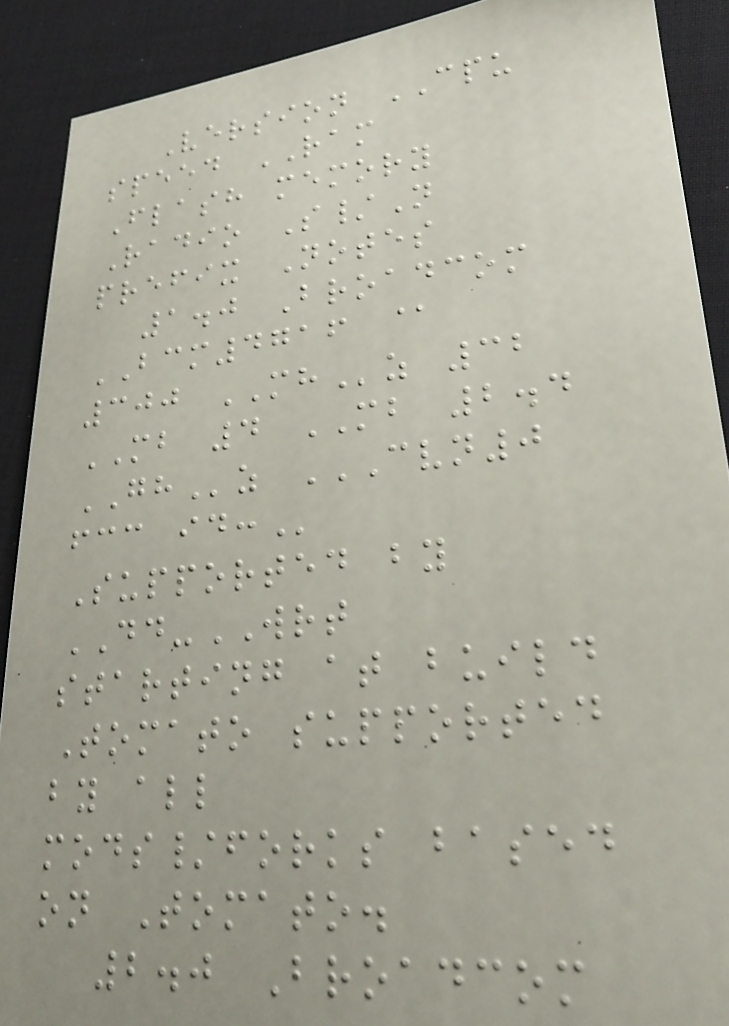Version CPU
speed RAM
Flash memory
Radio S/N
prefix Notes
1.0 Broadcom
BCM4716 @
300 MHz 32
MB 4 MB 2.4
GHz CVN0
FCC ID:
Supported by
DD-WRT
starting at build
Tomato supported
by all
mods/forks based
on Tomato.
2.0 Broadcom
